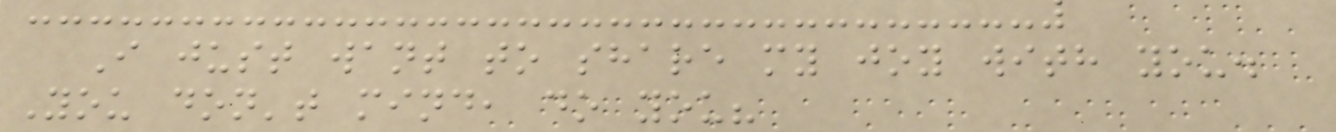I just want to share my joy with you.
You don't mind, do you?
